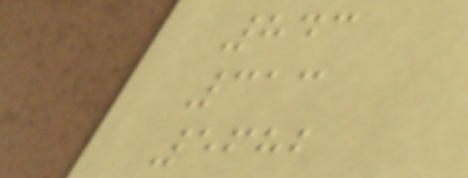843
313
5682
